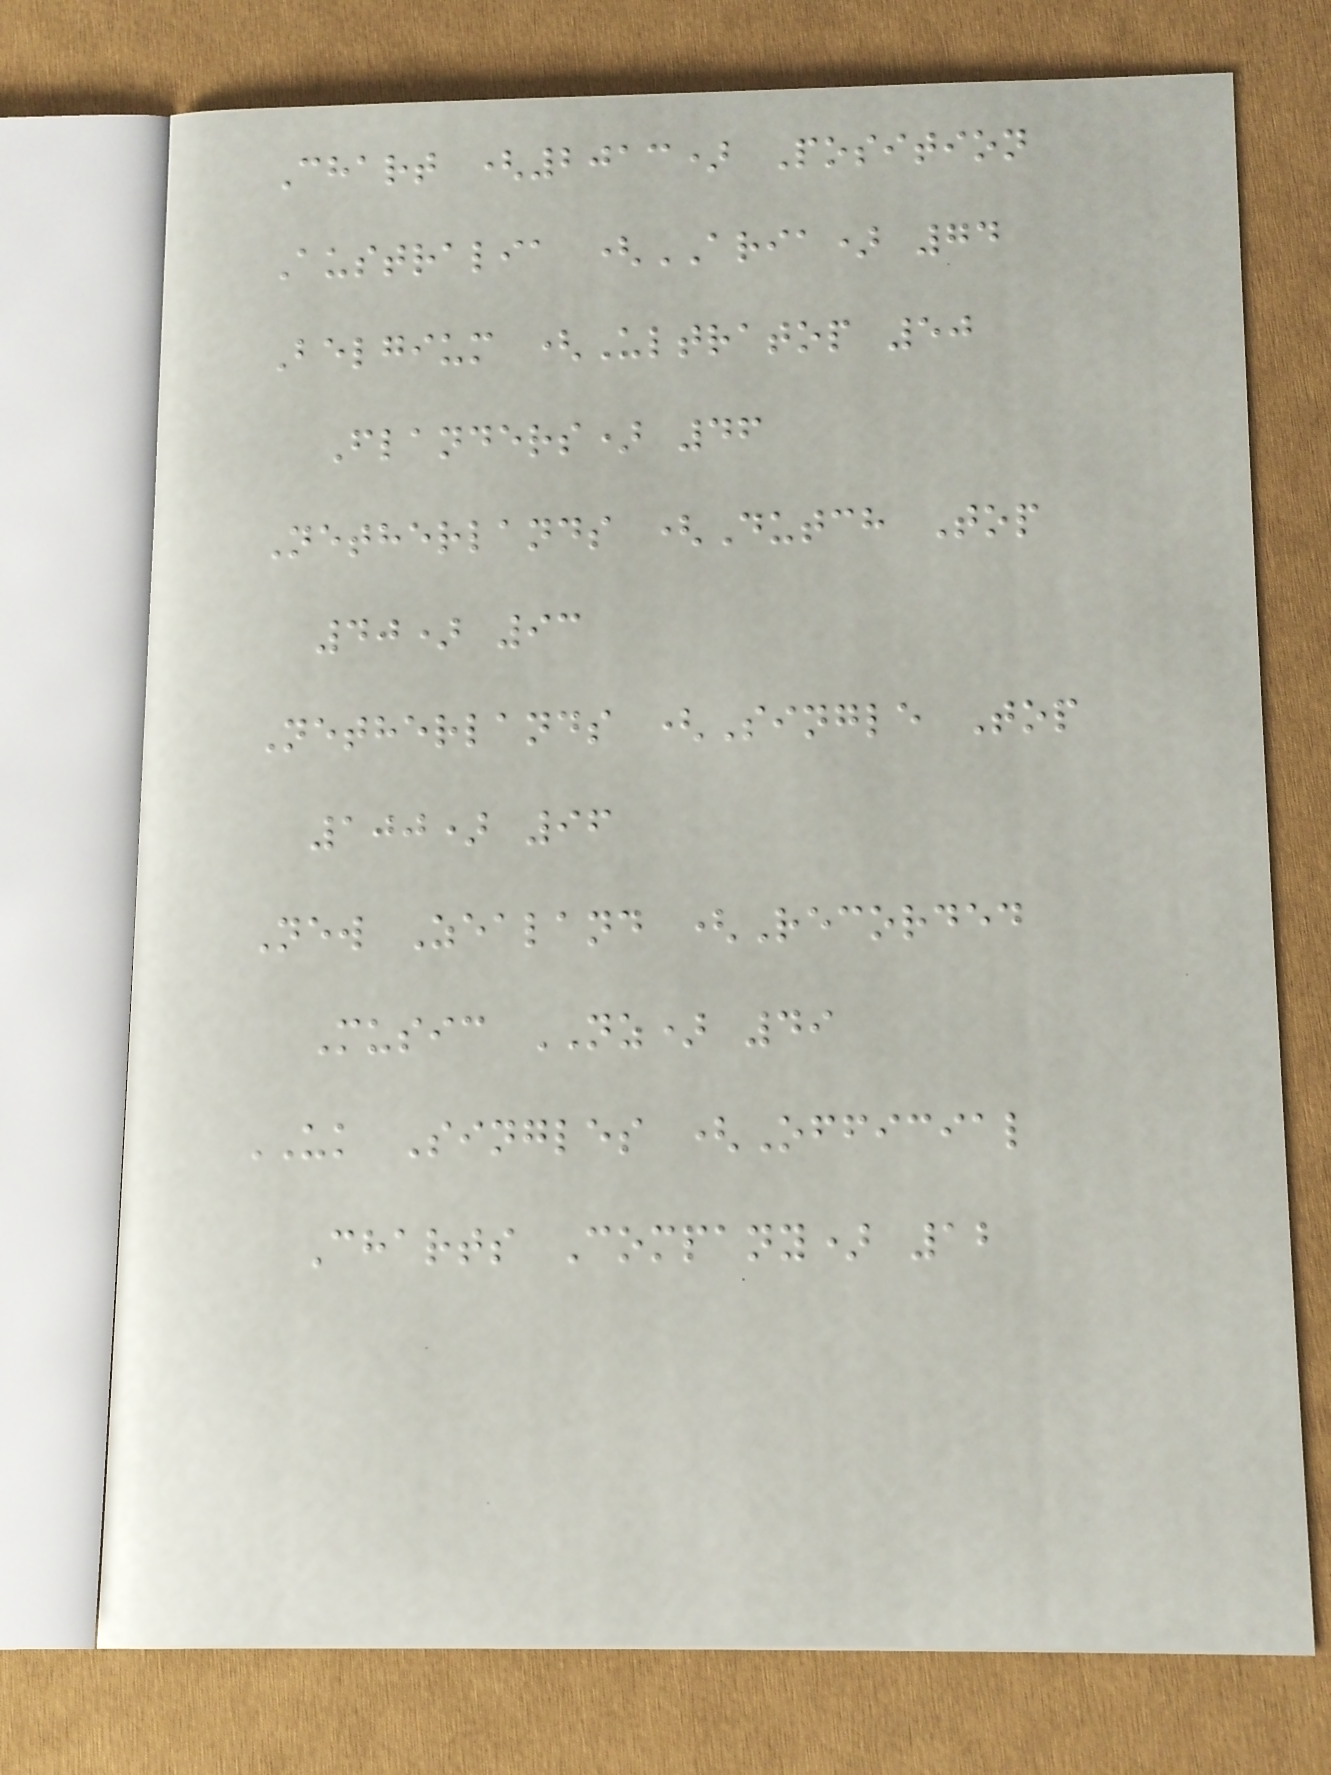Chart (2013) Position
Australia (ARIA) 74
Belgium (Ultratop 50
Flanders) 46
Netherlands (Dutch Top
40) 93
Netherlands (Single Top
100) 96
New Zealand (Recorded
Music NZ) 49
UK Singles (Official
Charts Company) 12
